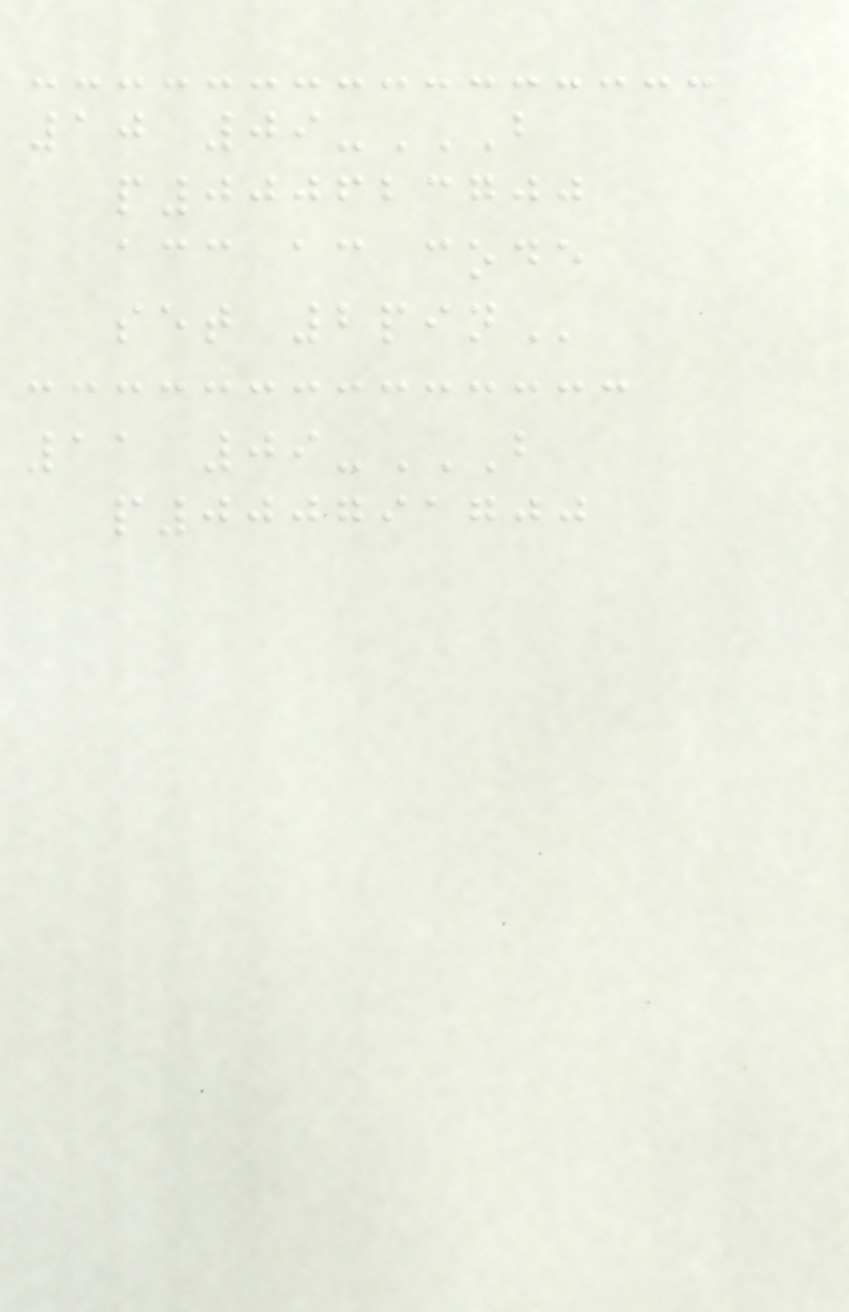10 09-B
P000623700
ACC AC CODE
SET 2PIN
11 09-B
P000791700
